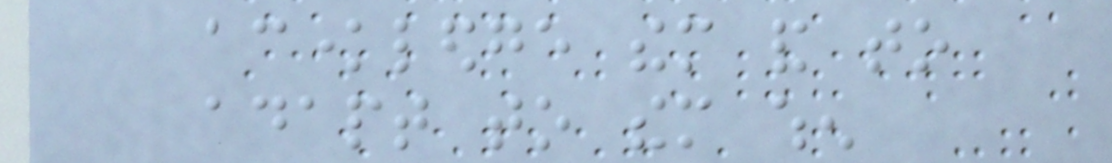acknowledge them and to
adapt to them when
